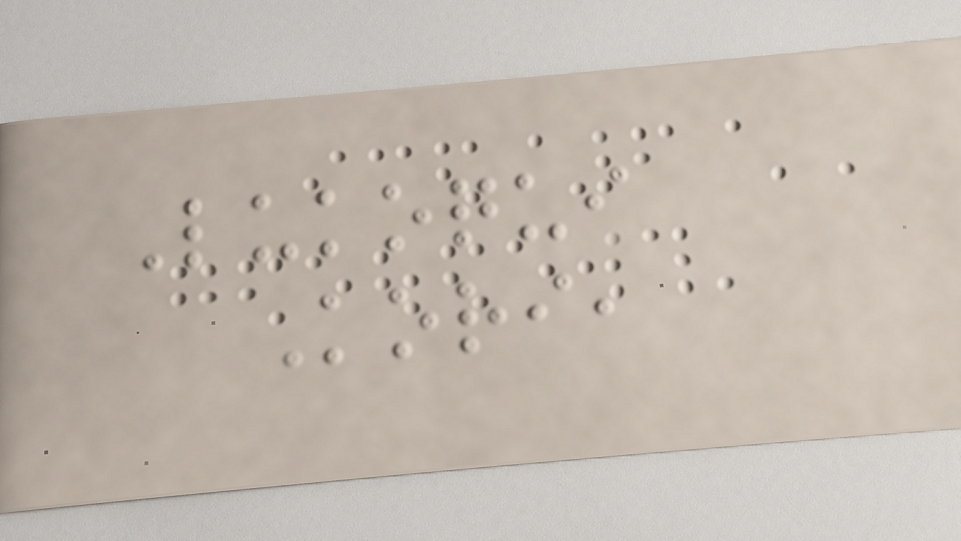Lukoqui
Kori,
